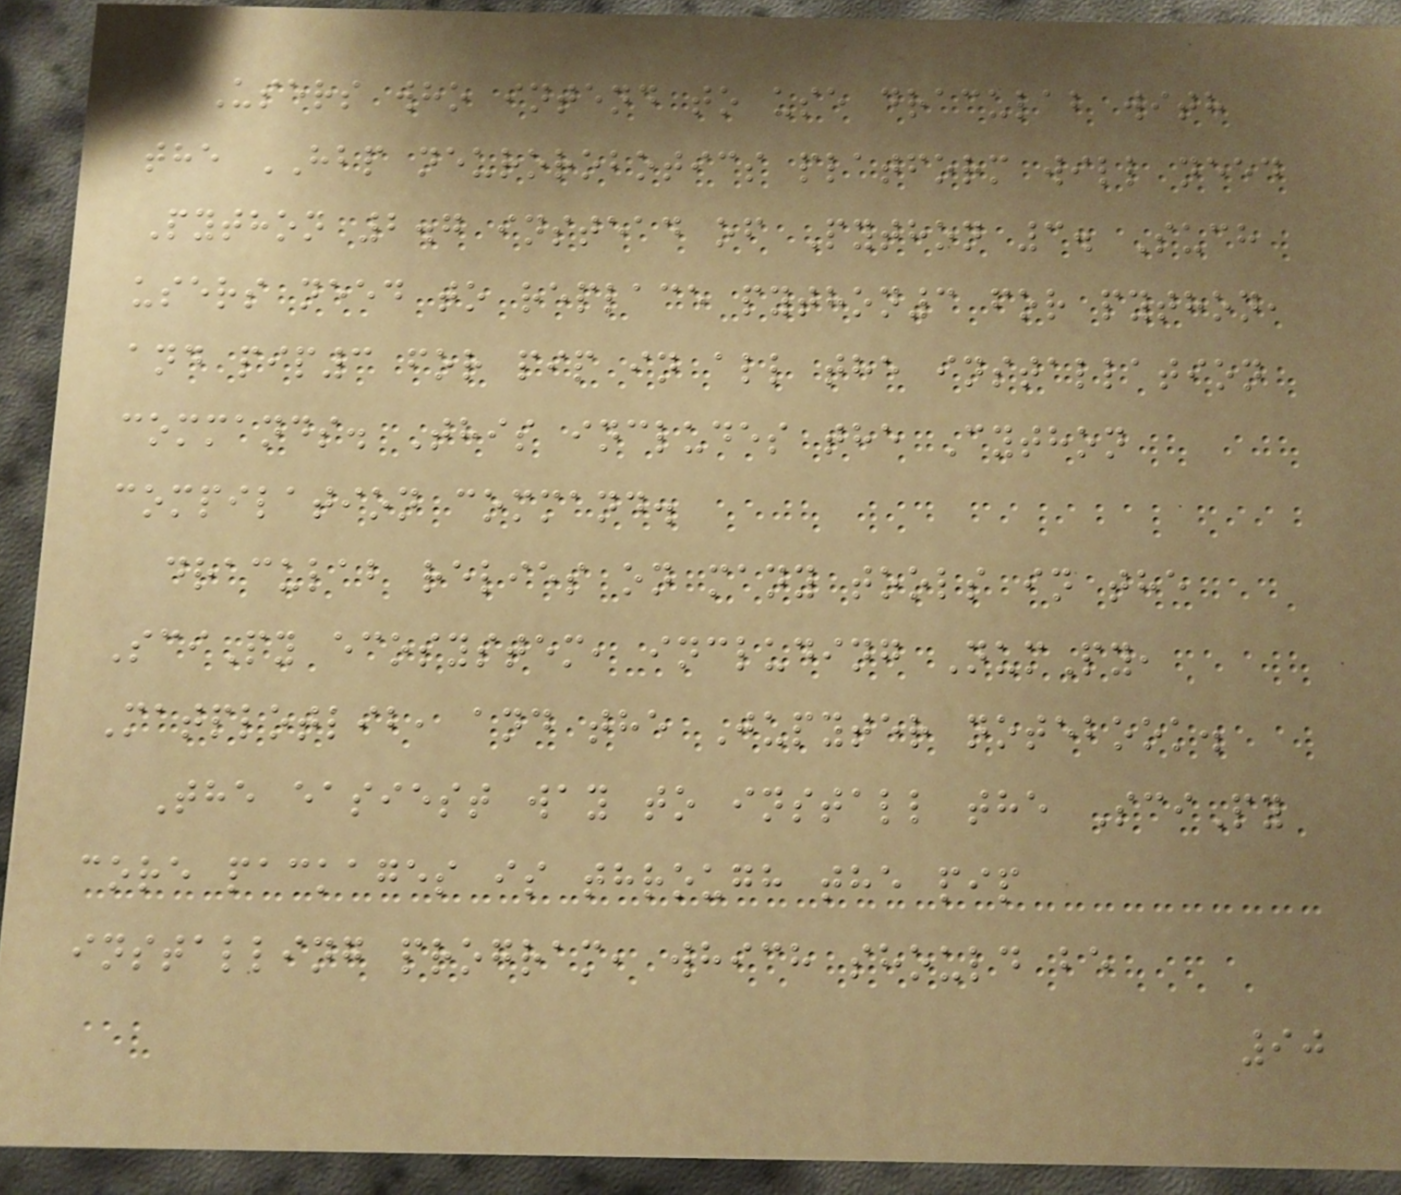Users who intend to use draculab with
the HBP neurorobotics platform will need
Python 2.7 instead of Python 3. Such
users need to replace python3 for python,
and pip3 for pip in all the installation
commands. This includes the Cython
compilation command.
draculab relies on many tools in the
SciPy ecosystem, including NumPy,
Matplotlib, and the Jupyter notebook.
The easiest way to install the SciPy
core packages is through the pip
installing program, which should be
90
